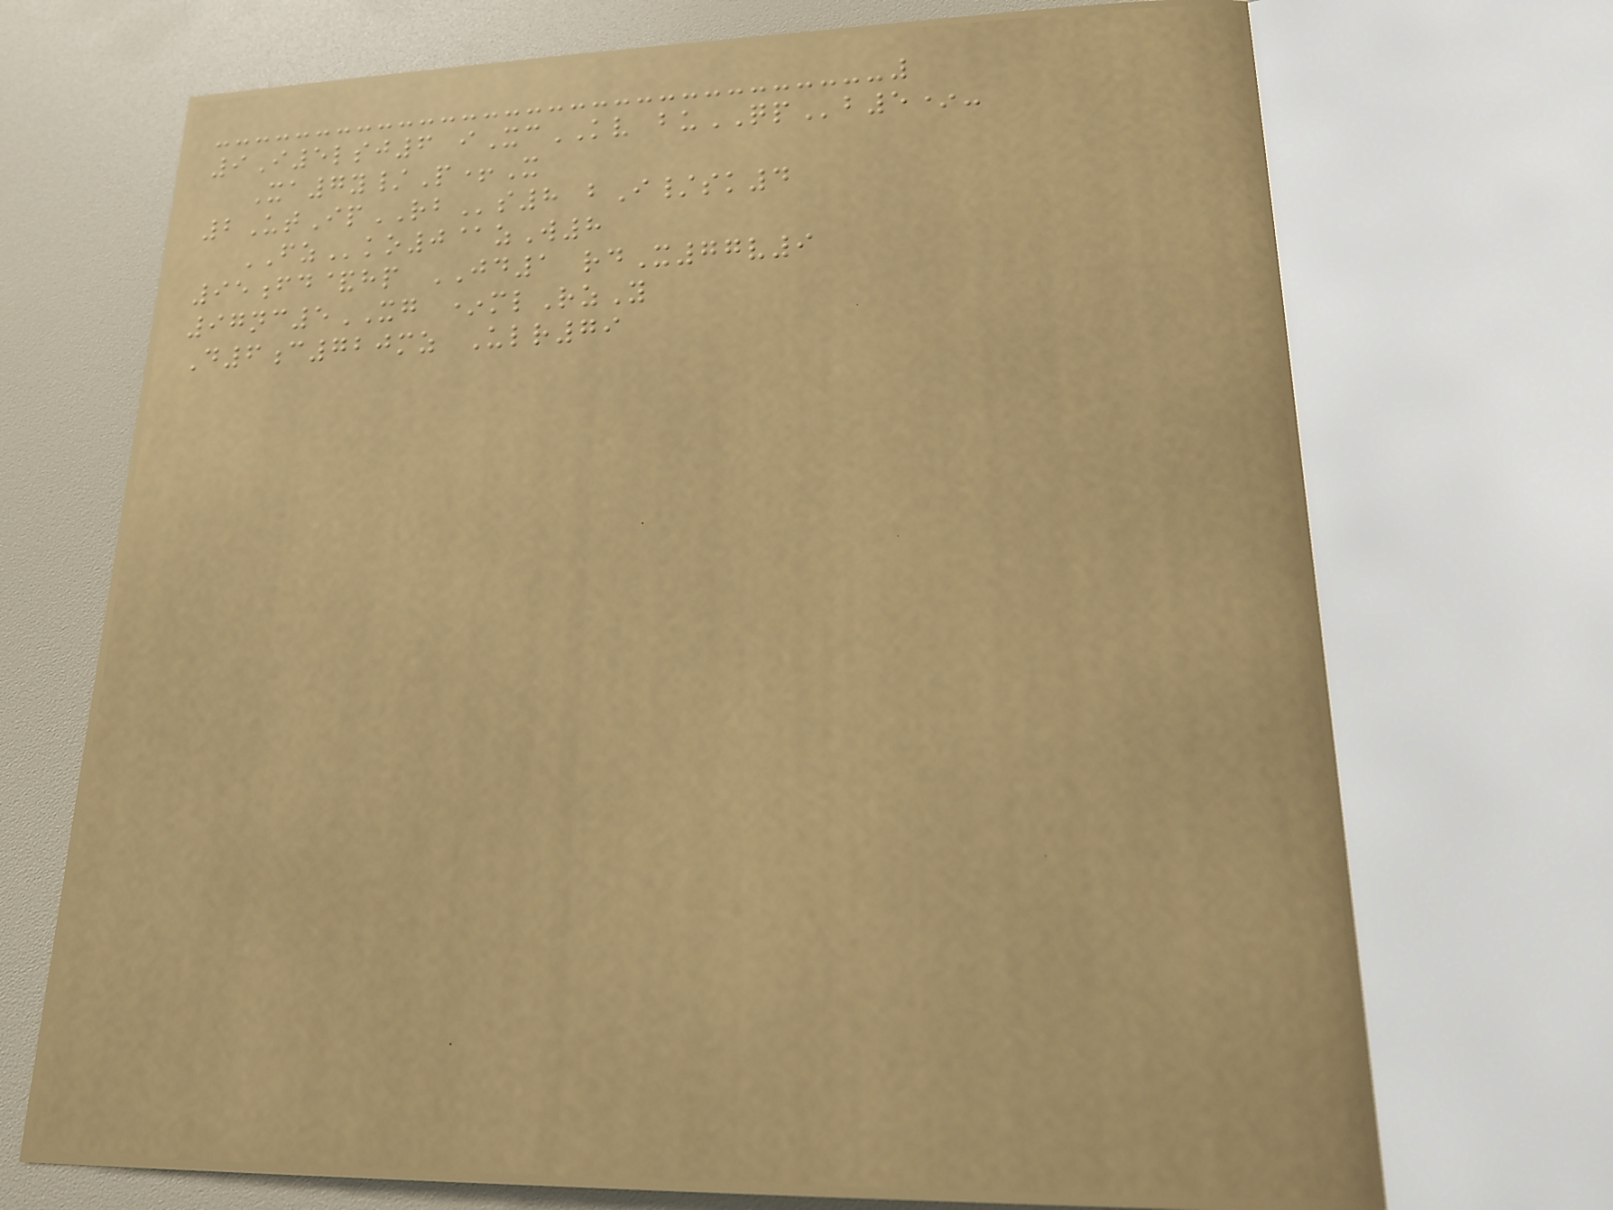9I5lsj6 iXcKV buQPb5*-
Xa7y/P+X
2UtIpRBs8 bI/sk4
FZko0@zW8
95fd&hp JD1 rdX77v9
97nc5XG *mlRzY
D6c720mz Ulr79
